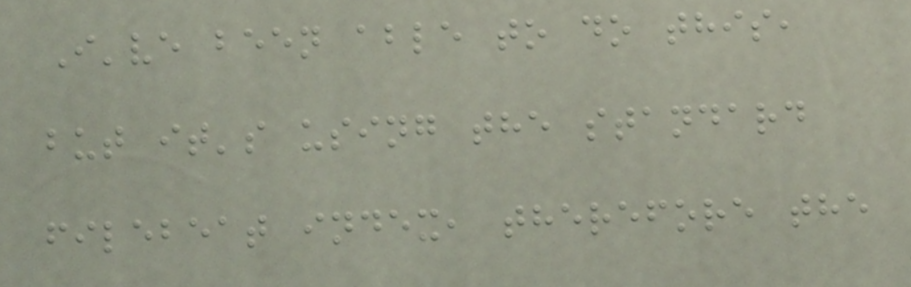I've been able to do this,
but it's using the standard
filebeat index, therefore the
